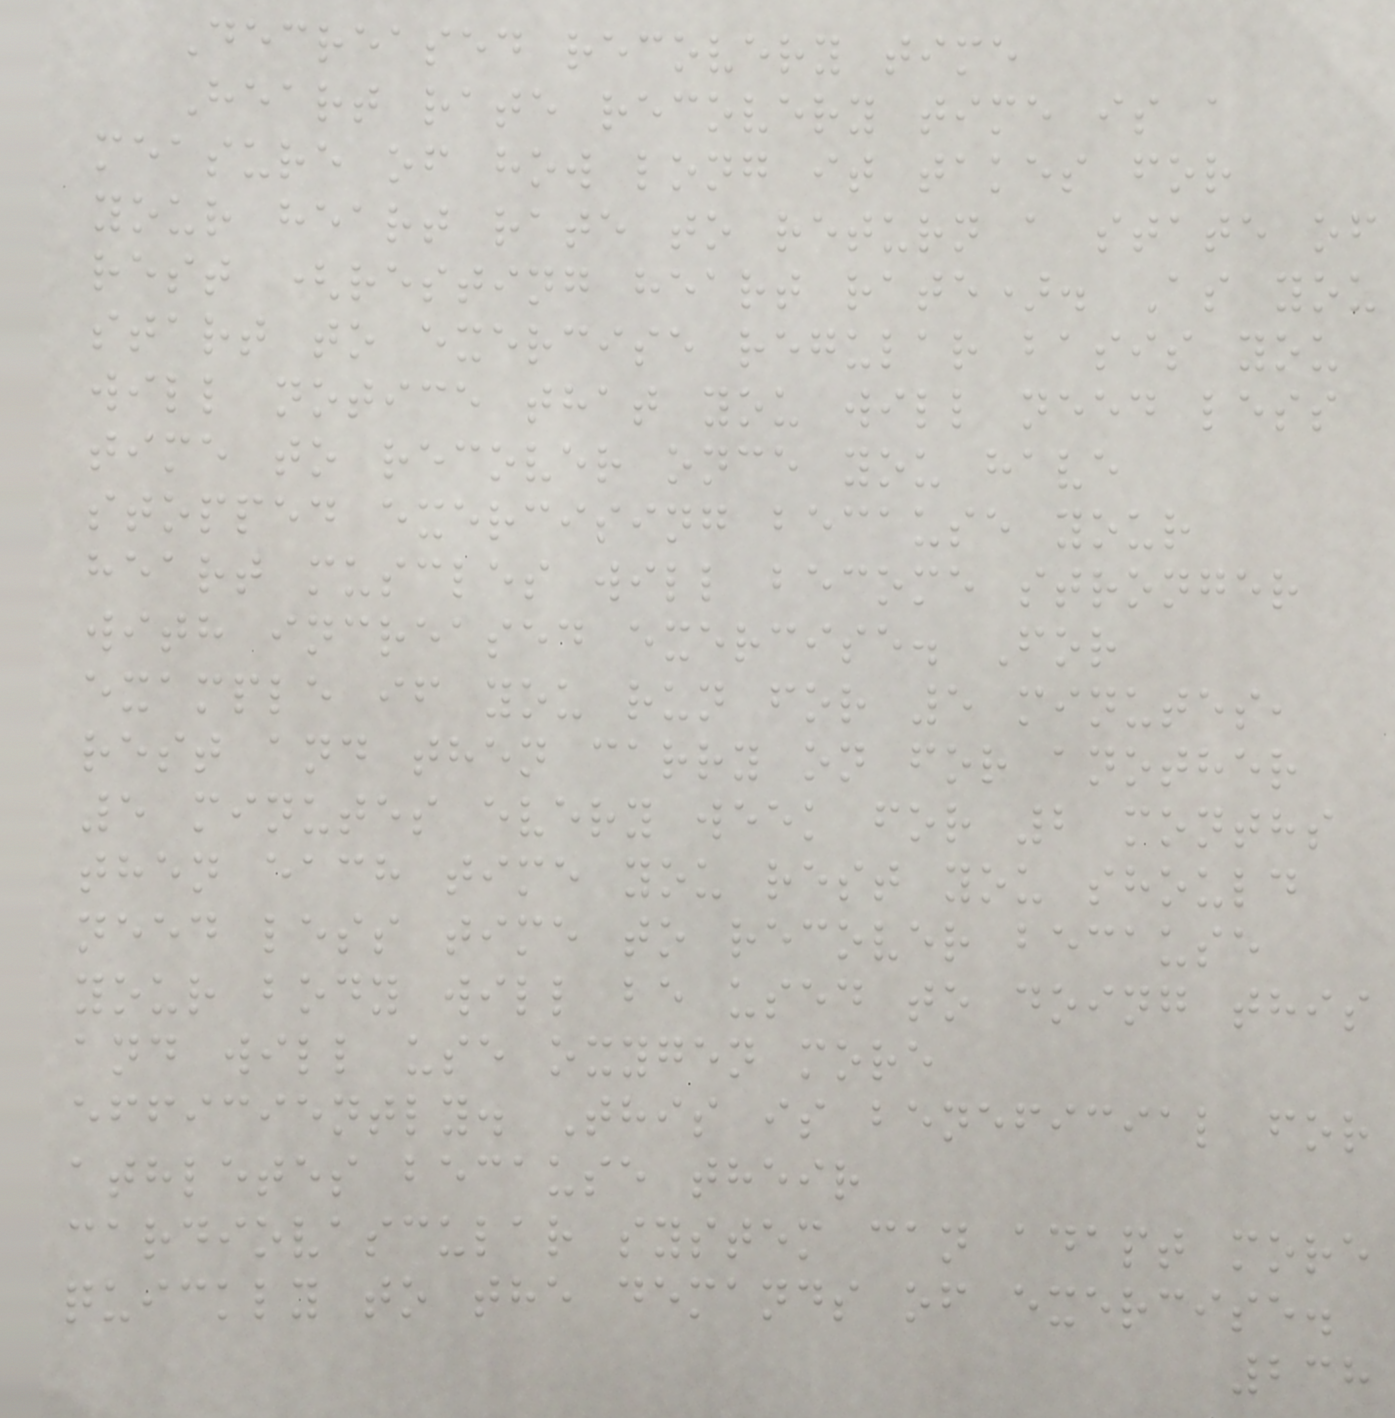Decreased recovery time
Heart rate recovery time is a
measure of how long it takes for
your heart rate to return a state of
rest (resting heart rate). As you
start to exercise regular basis you
will notice that you will need less
time to recover once you have
stopped exercising because your
heart muscles will become stronger
with increased exercise. For
example if you run for 5 minutes,
rest and then carry on for another
5 minutes every week for 2 months
then each time you rest you should
need less time to recover because
your body will be used to doing this
and will use oxygen more
efficiently. This is beneficial for
athletes because their
cardiovascular system can adapt more
quickly to the demands of exercise.
238
